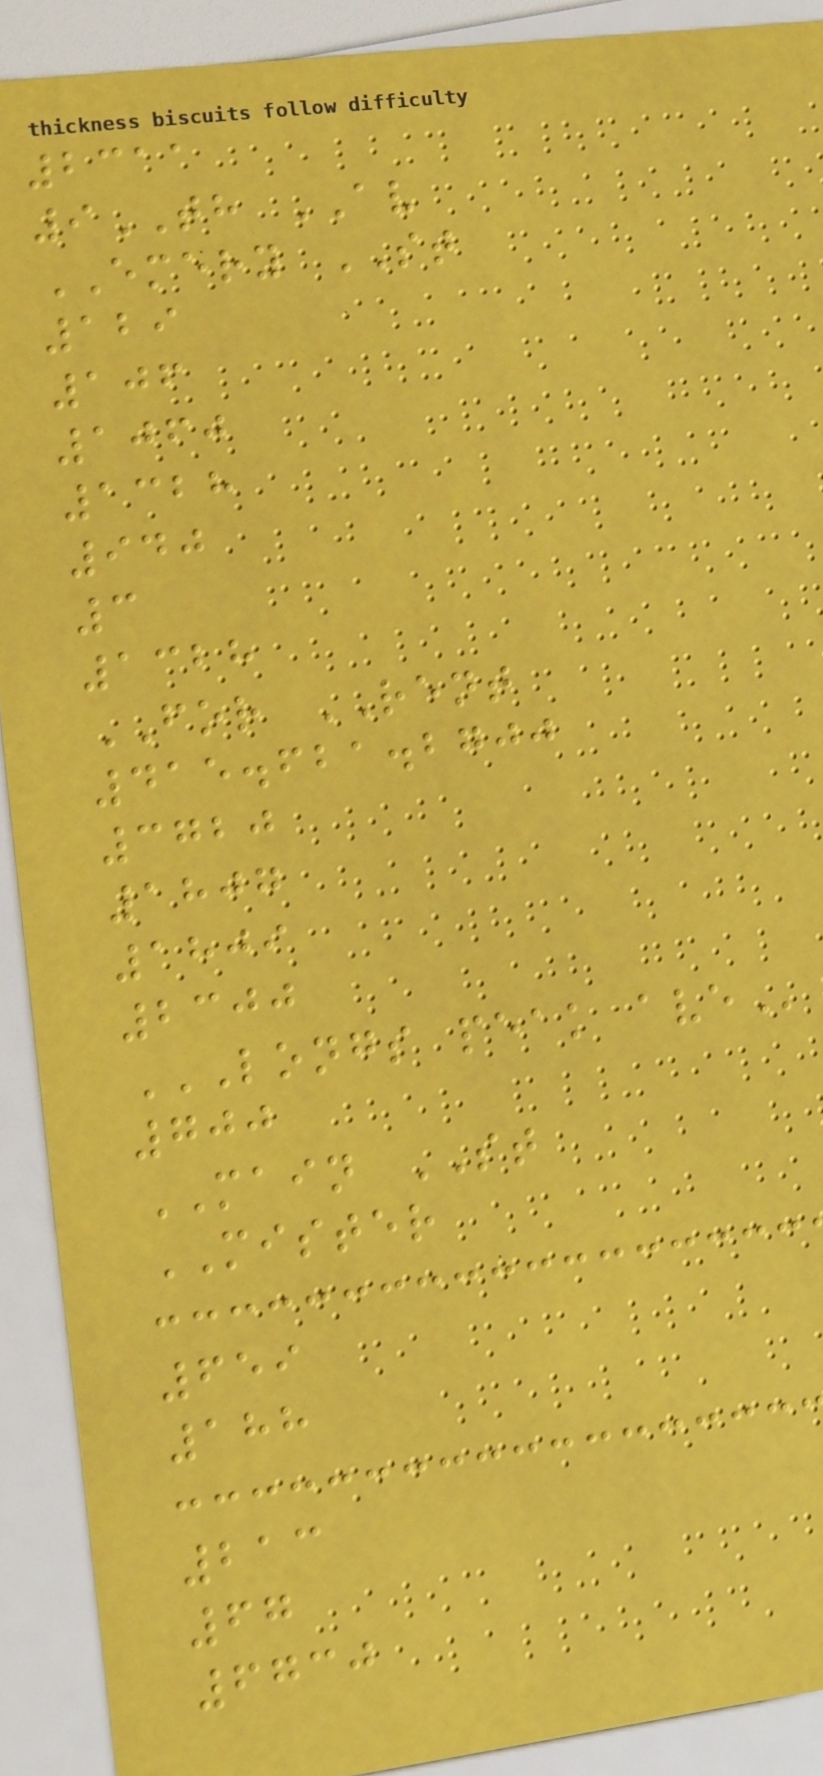2311
9TH AV
EMERY ST
129
106
1060
1328
940
3
1328
FOR RENT
415.621.2700
3720
1807
1809
2300
LONGS PEAK AVE
700
MAIN ST
MISTER
659
188
213
67
6730
